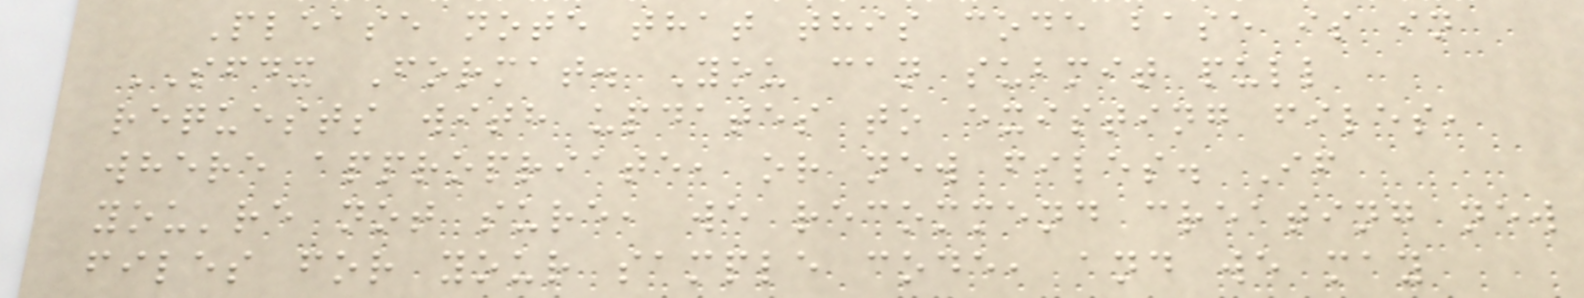Please note that this code base is in
SFDX Format. You can submit pull
requests with updates to existing files,
where appropriate, or new files. If
you're not sure, we recommend creating new
files for your sample code, and we may
